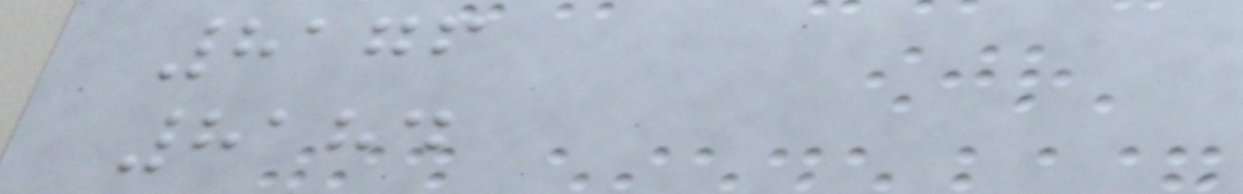8176
8184
